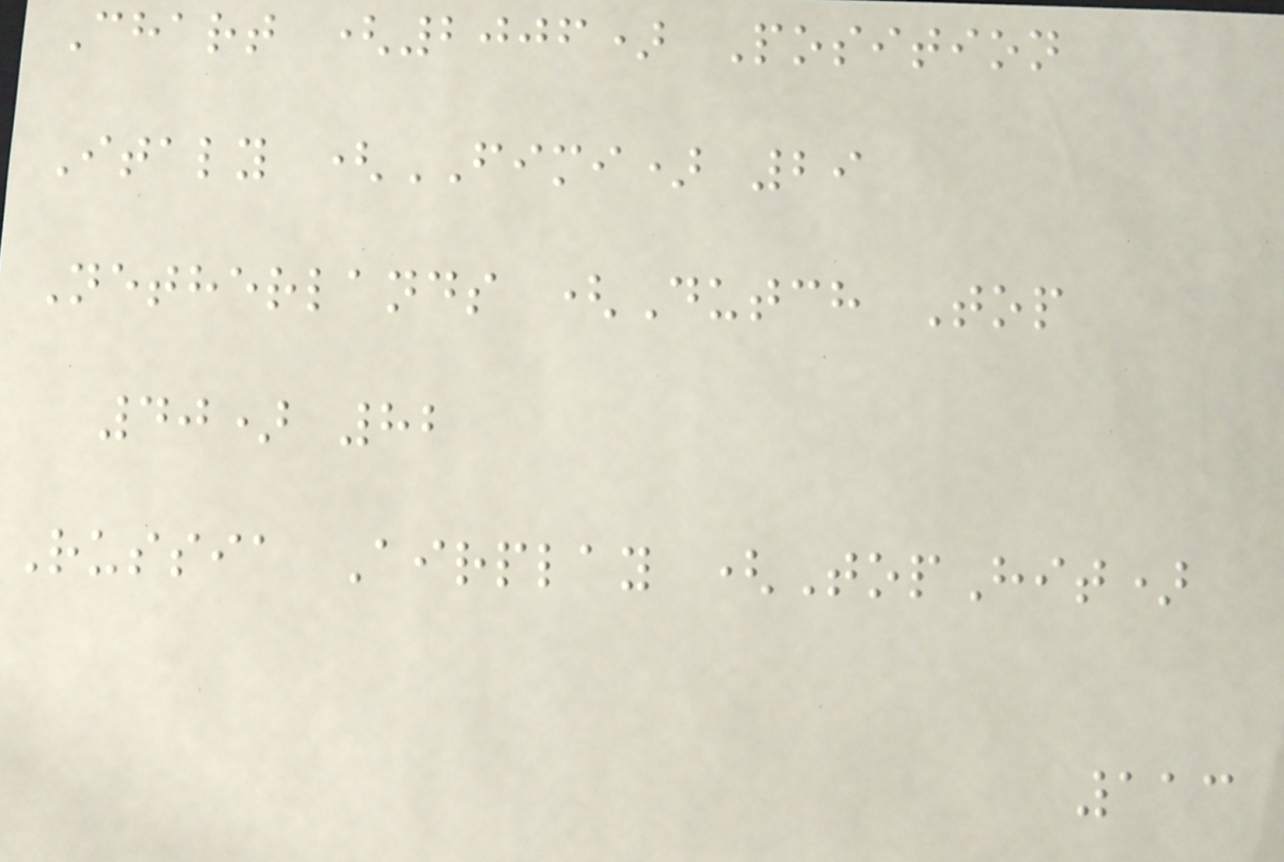Chart (2006) Position
Italy (FIMI) 29
Netherlands (Dutch Top
40) 82
Russia Airplay (TopHit)
113
